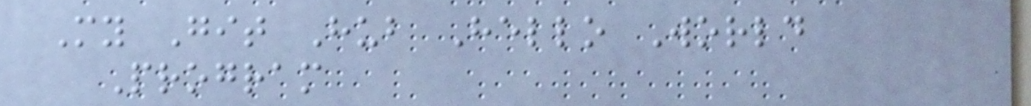My Git Hub Hello World
Program
